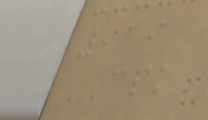919
CPK
